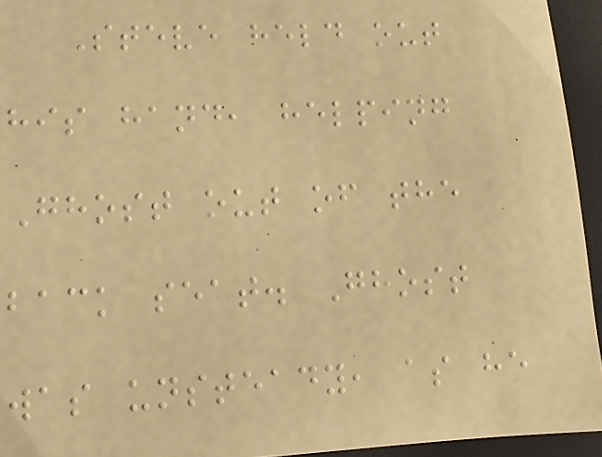Steve held out
his hand, helping
Ghost out of the
back seat. Ghost
was unsteady, as he
